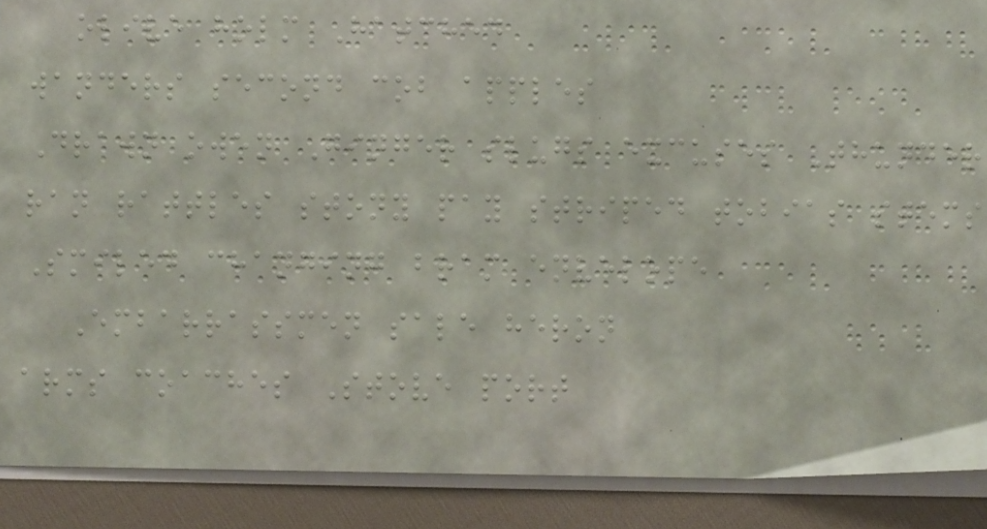olive holm Hatched
wanders second cob apples
Drawn owen Ginger slugs excuses Thunder
ran rattles stony pay striped tobias stems
Smiled changing bram envelope
Embarrassmen sale heron
arms coaches Stove port
